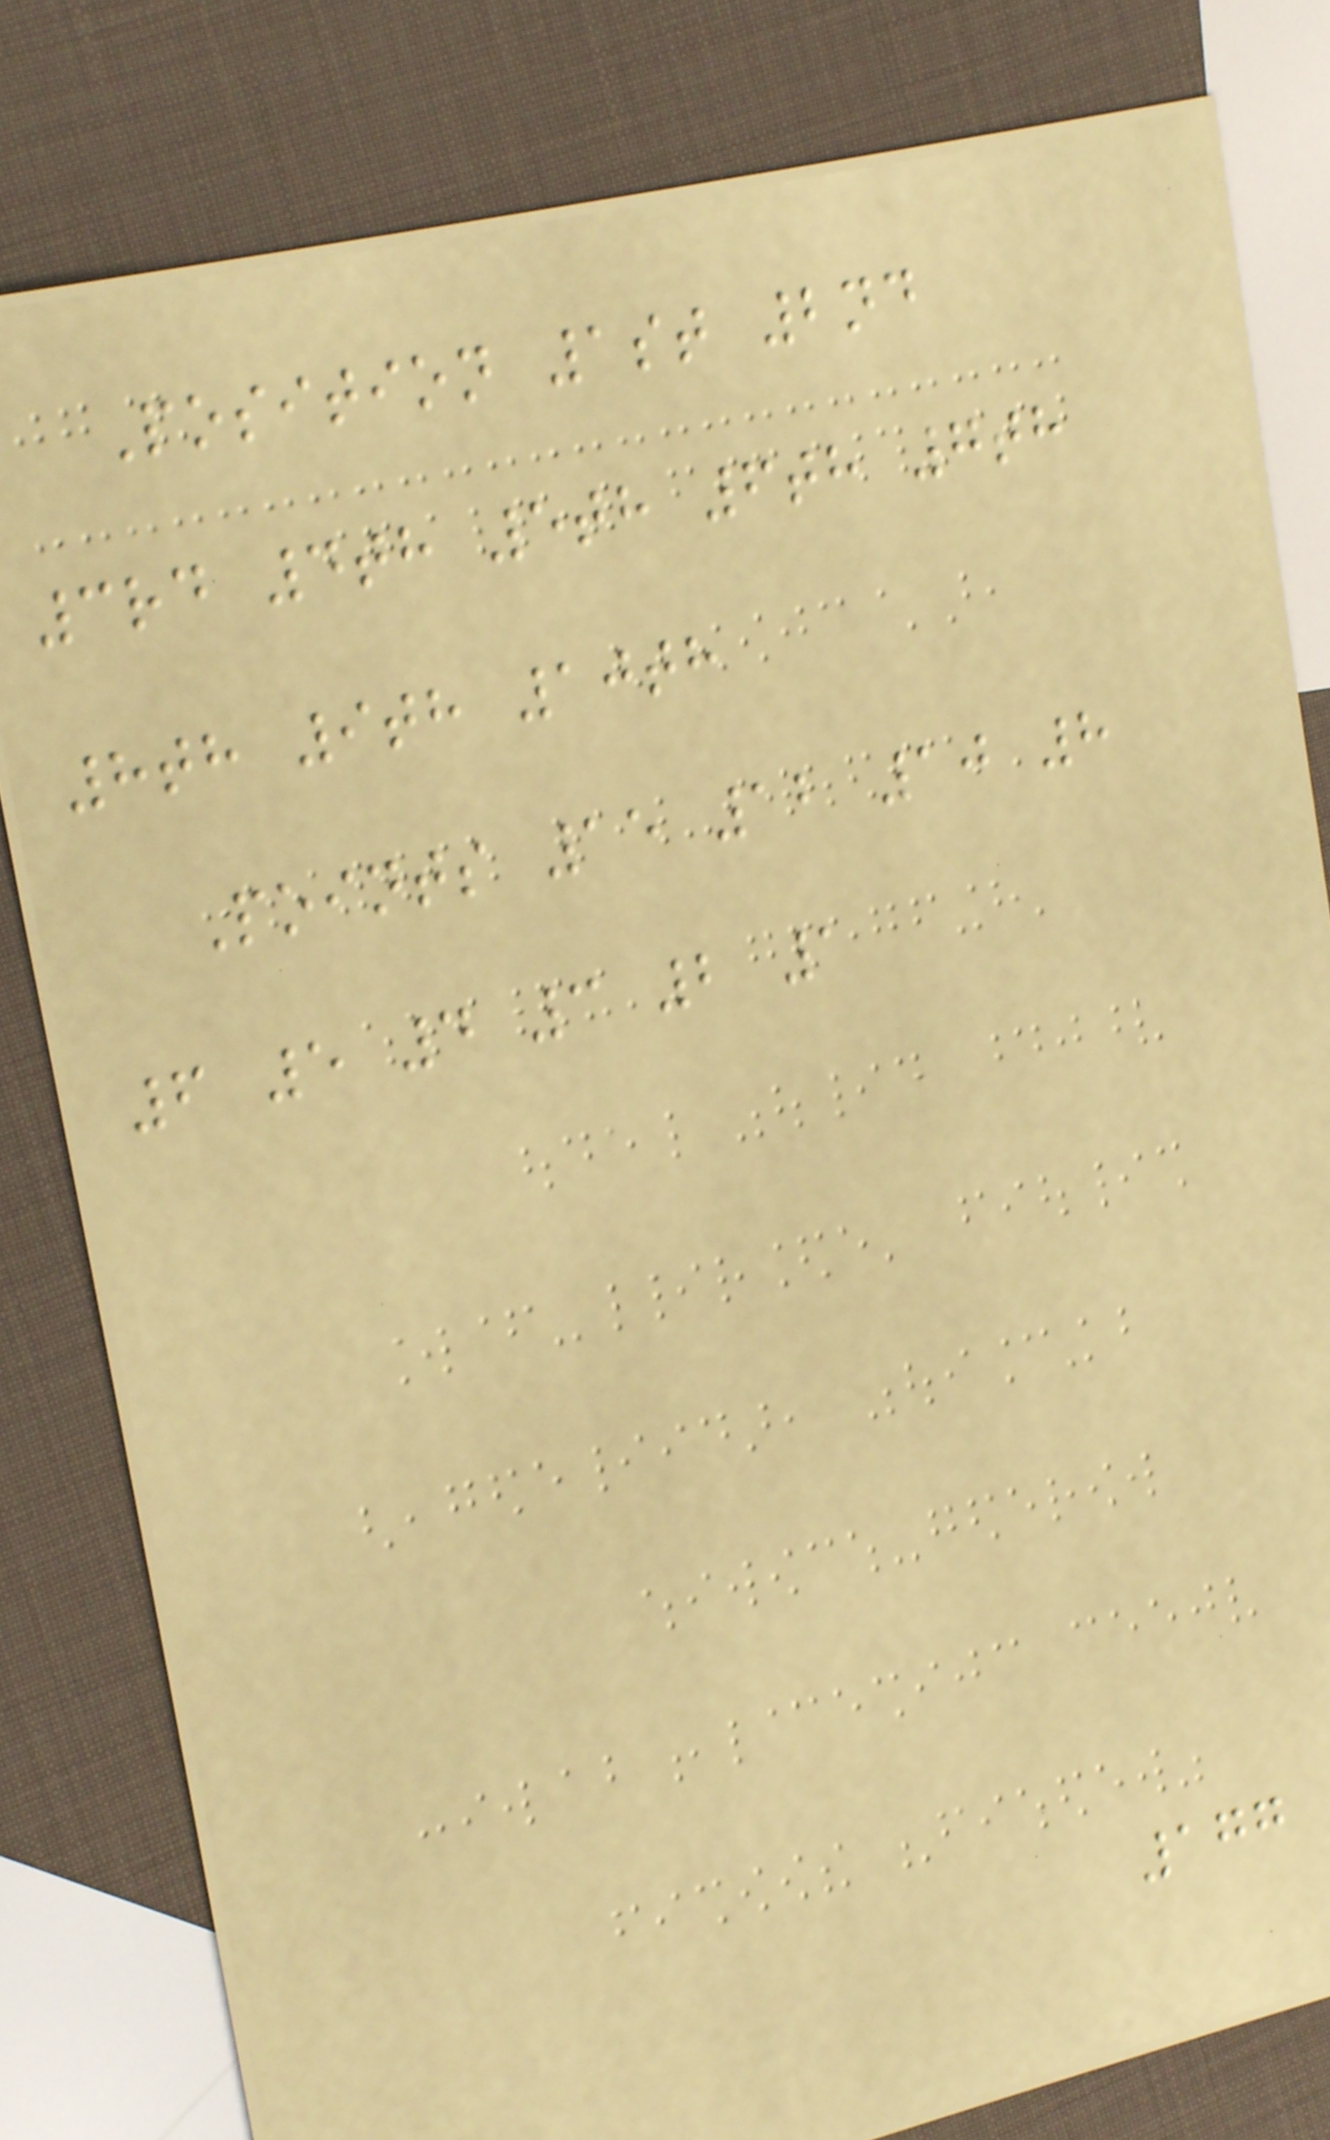Position 1st 2nd
3rd 4th 5th 6th 7th
8th 9th 10th
Points 15 12 10 8
6 5 4 3 2 1
177
